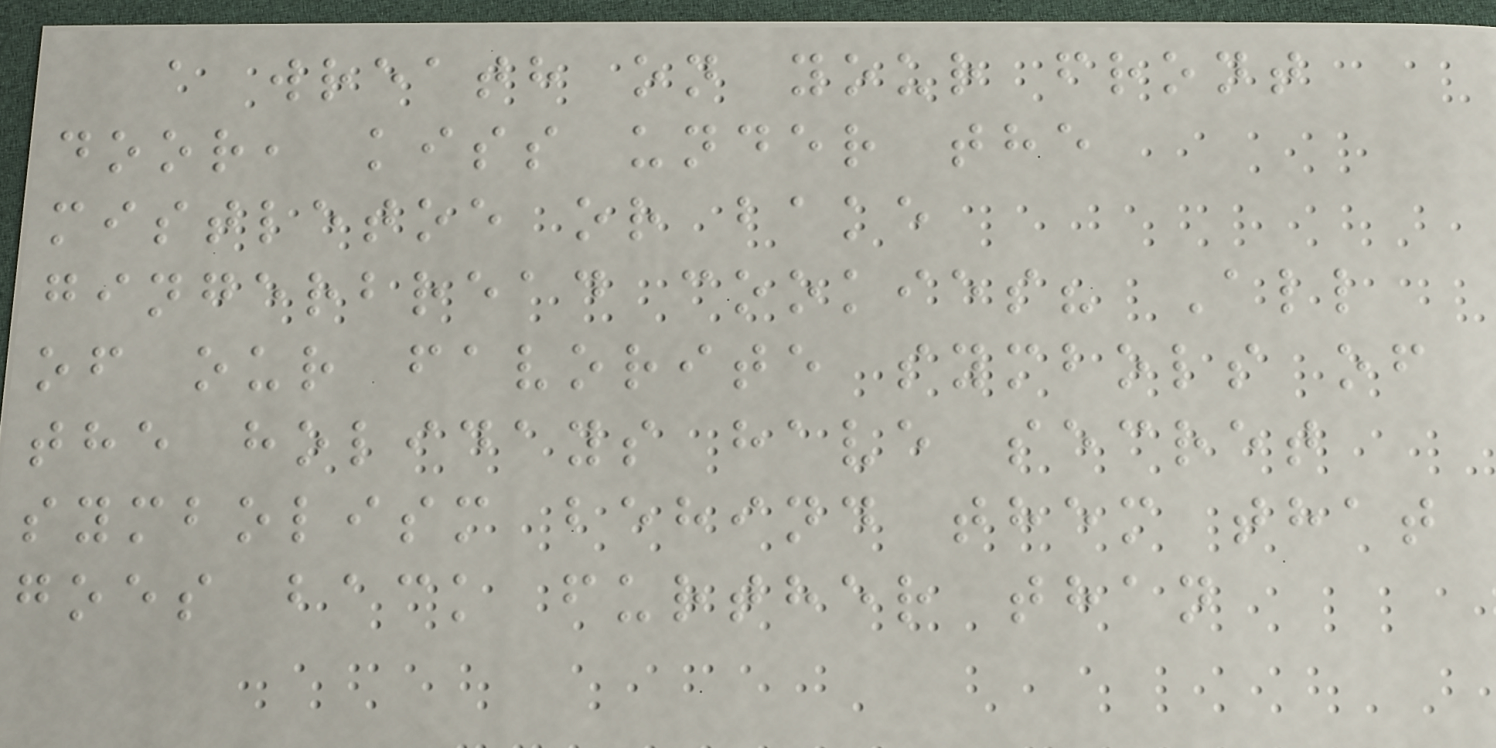a wreath on your front
door, kiss under the
mistletoe or bake
gingerbread cookies? All
of our favorite symbols of
the holidays have secret
symbolism behind them that
goes back further than
